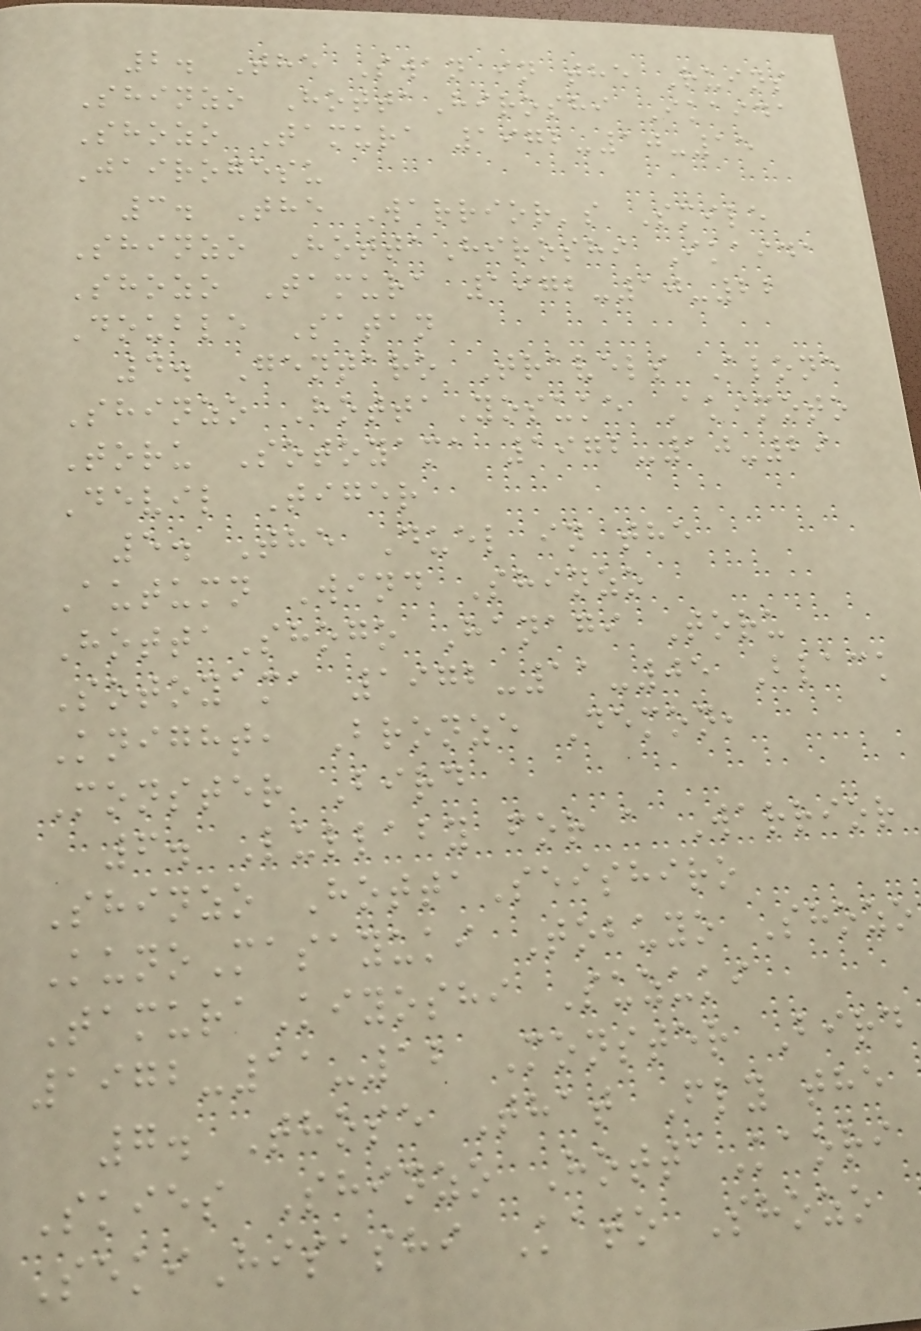2. The Swan in the Ruins
Shinzo HottaHiroshi Ikaida
Shozo Tamura 1972-10-15
Jairogesu
3. The Warrior's Smile
Shinzo HottaHiroshi Ikaida
Shozo Tamura 1972-10-22
Double Satan
4. Gentaro Travels Alone
Shinzo HottaYosuke Akimoto
Toru Sotoyama 1972-10-29
Devil Tiger
5. The Duel in the
Autumn Wind Shinzo
HottaShogo Hanagi Toru
Sotoyama 1972-11-05 Black
Knight, Bronze Demon,
Monster Bird
6. Lullaby for a Warrior
Shinzo HottaSeishiro
KunoMasayuki Tobuyo Shozo
TamuraKiyoshi Suzuki
1972-11-12 Monster Bird
7. Those That Fly the
Skies Shinzo HottaKaori
SekiHisashi Kato Shozo
